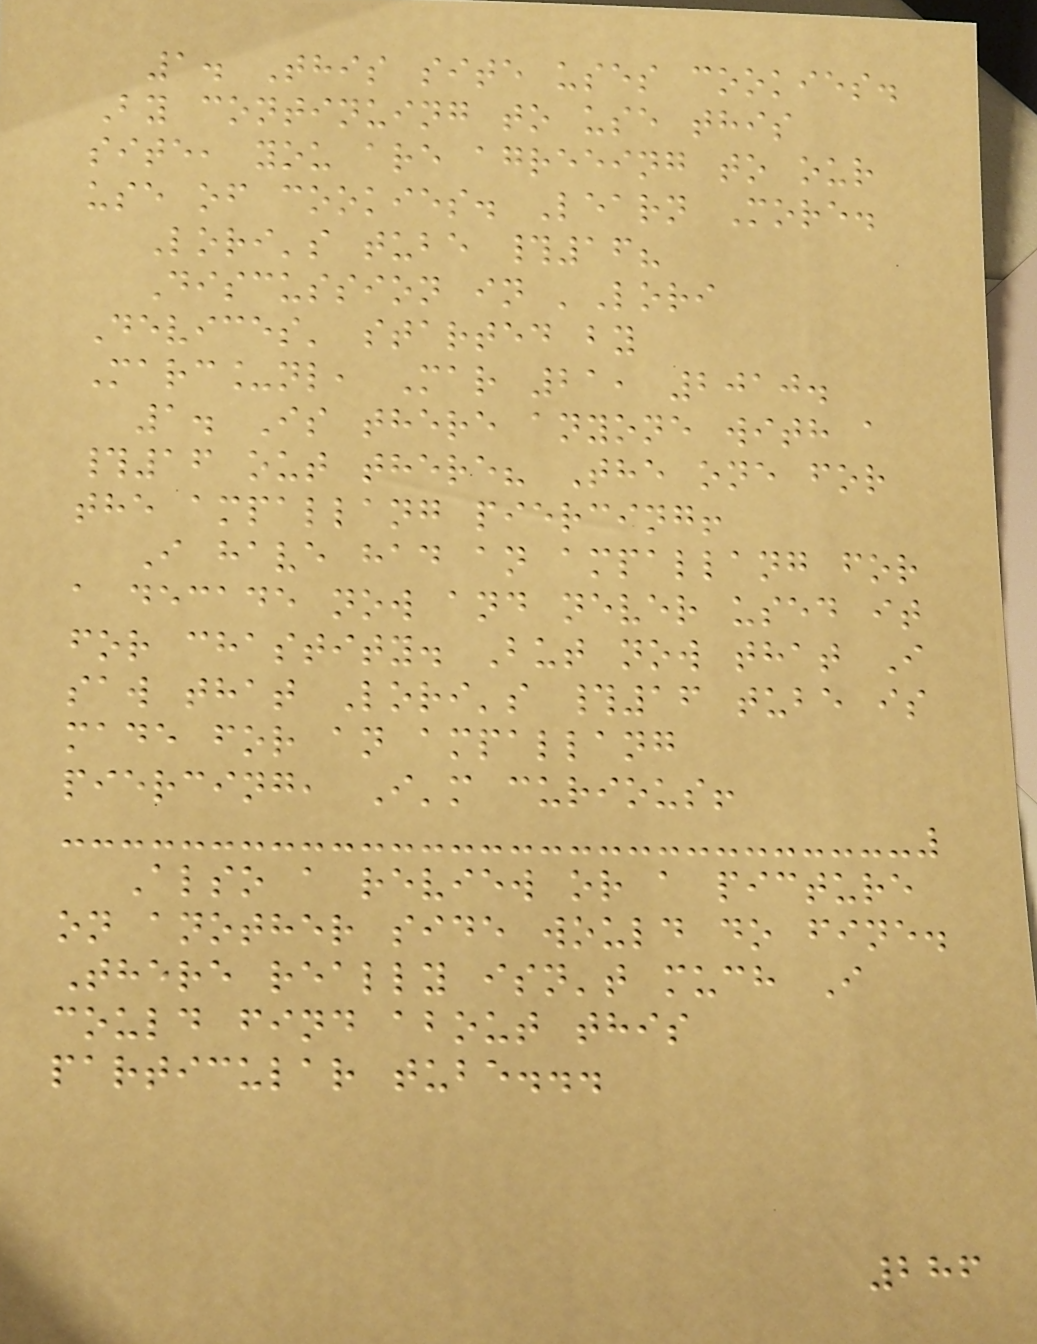1. This site uses cookies.
By continuing to use this
site, you are agreeing to our
use of cookies. Learn More.
Lori's tube #16?
Discussion in 'Lori
Devices' started by
Marc_nl, Mar 21, 2010.
1. Is there anyone with a
#16 out there? The one for
the ampallang piercing!
I have had an ampallang for
a decade now and never used it
for chastity. But now that I
saw that Lori's #16 tube is
made for an ampallang
piercing, I'm curious!
Also a review or a picture
on another side would do fine.
There really isn't much I
could find about this
particular tube...
286
